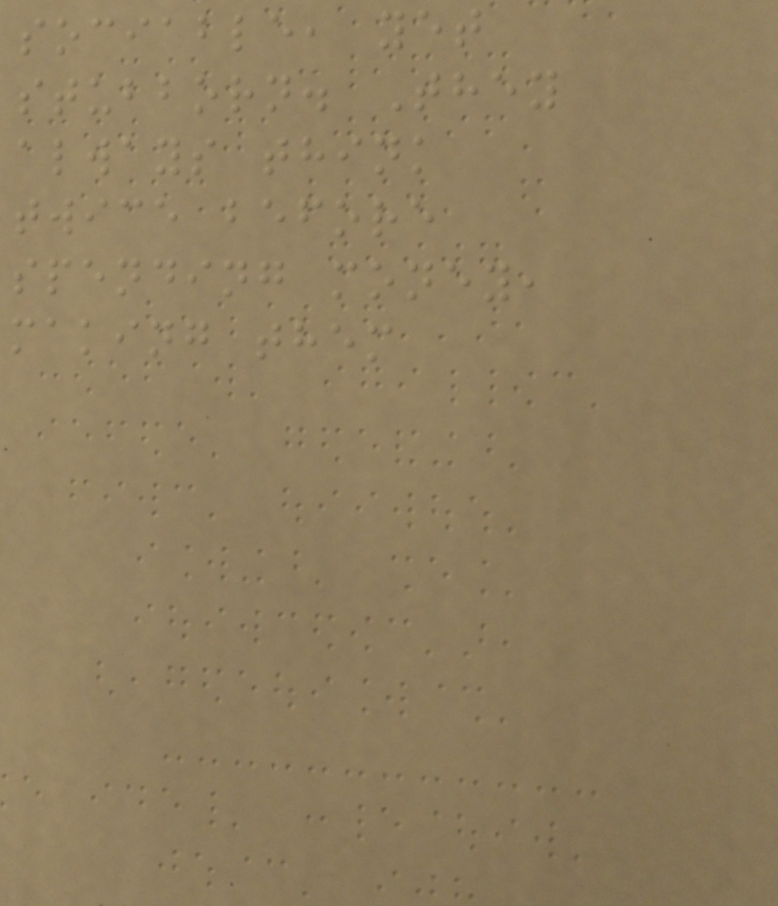sociable, yet
stubborn. They
always think
twice before
spending money,
making them
